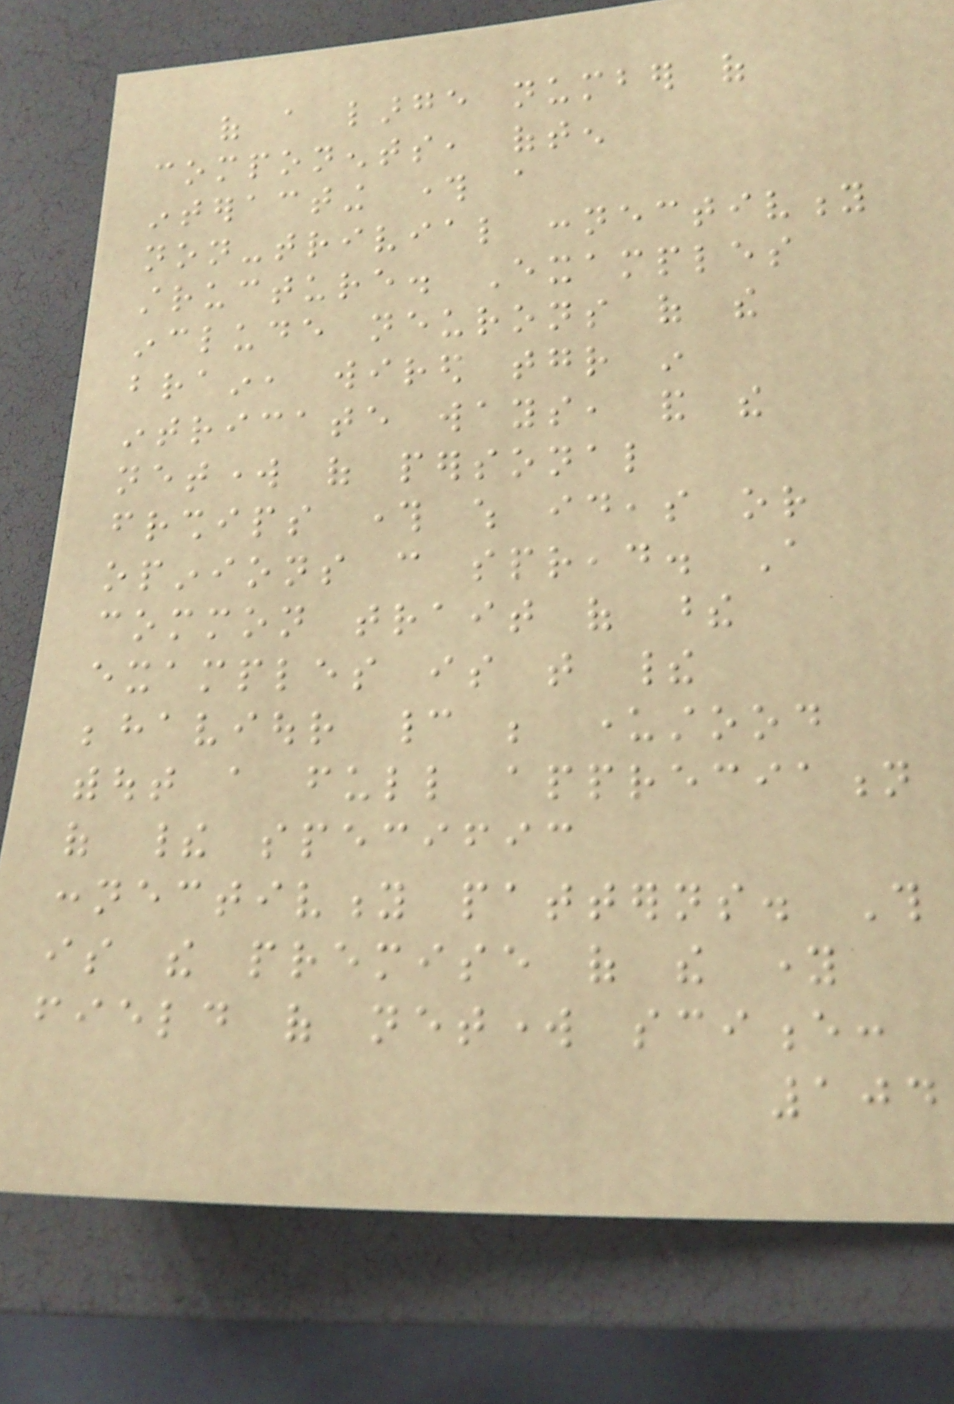of a large number of
components, often
interacting through a
non-trivial connectivity
structure. Examples
include neurons of the
brain, wired together in
intricate ways, and the
network of personal
friendships through which ideas or
opinions can spread. A
common trait of these
examples is that their
behaviour cannot be understood
without a full appreciation
of their specific
connectivity patterns. This
is the premise of the young
field of network science:
104
